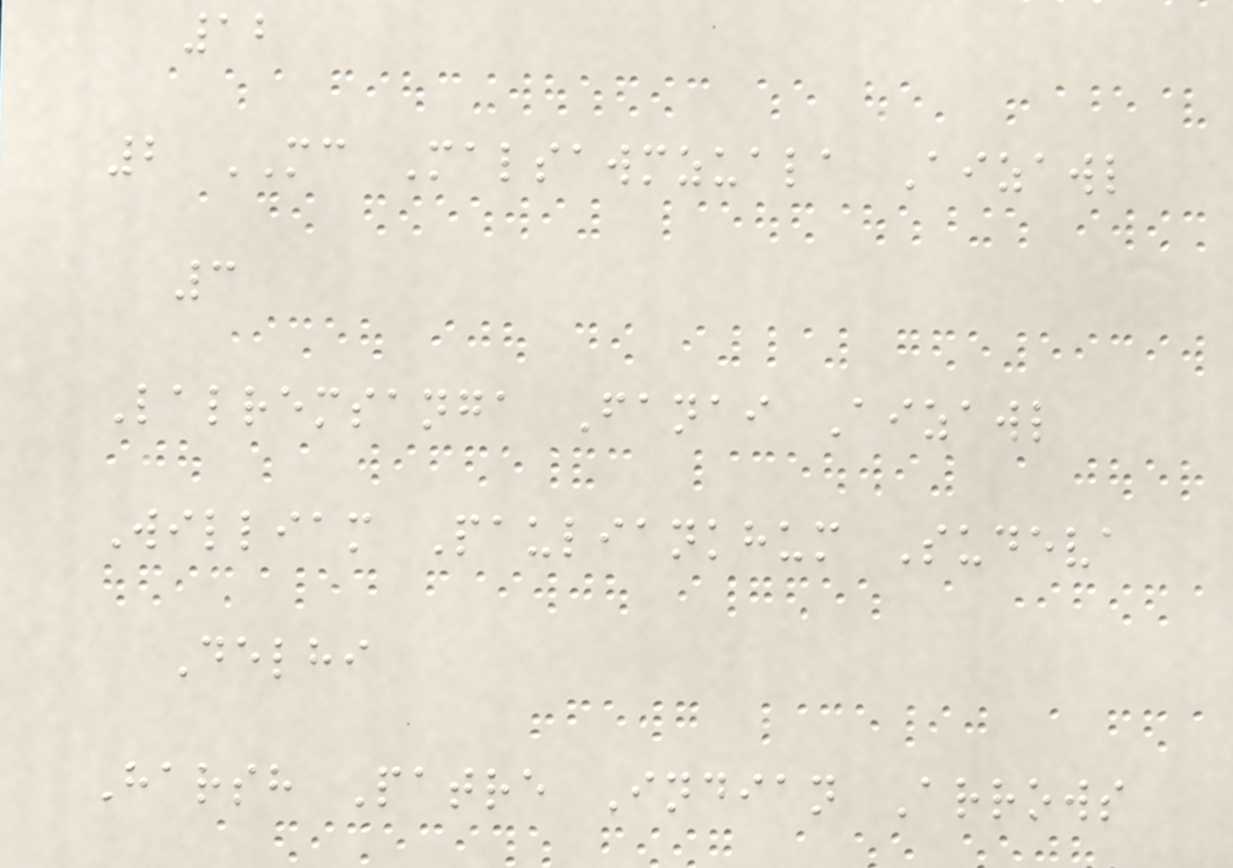12
2 MC Malsawmzuala Aizawl
3
Lalremsanga Fanai Aizawl
William Pauliankhum Sudeva
Delhi
Harsh Patre Indian Arrows
